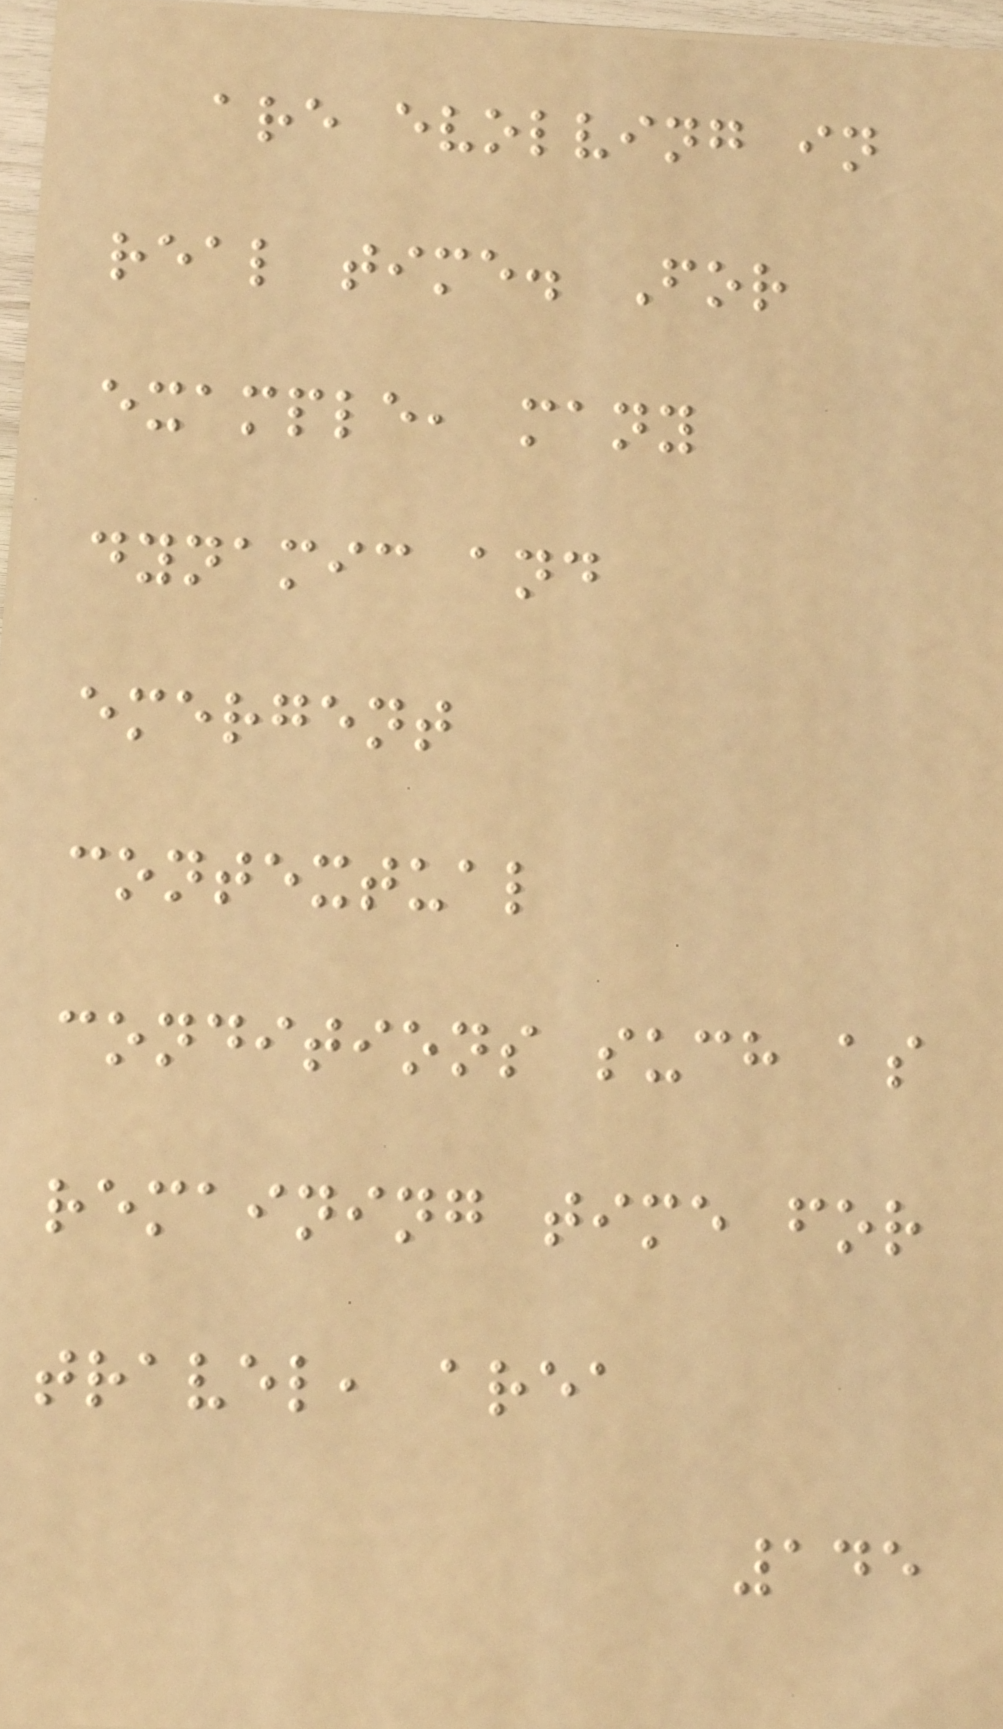are evolving in
real time. For
example, many
dynamic and
emergent
contextual
conditions such as
remaining time for
travel, area
145
